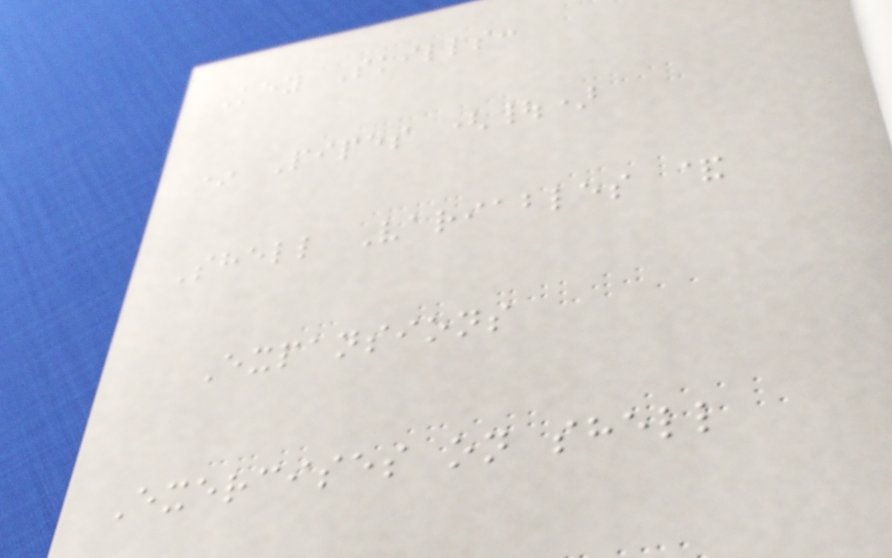Key Skills:
* Pipes (|)
Shell Variables &
Expansions
Exercises on shell
